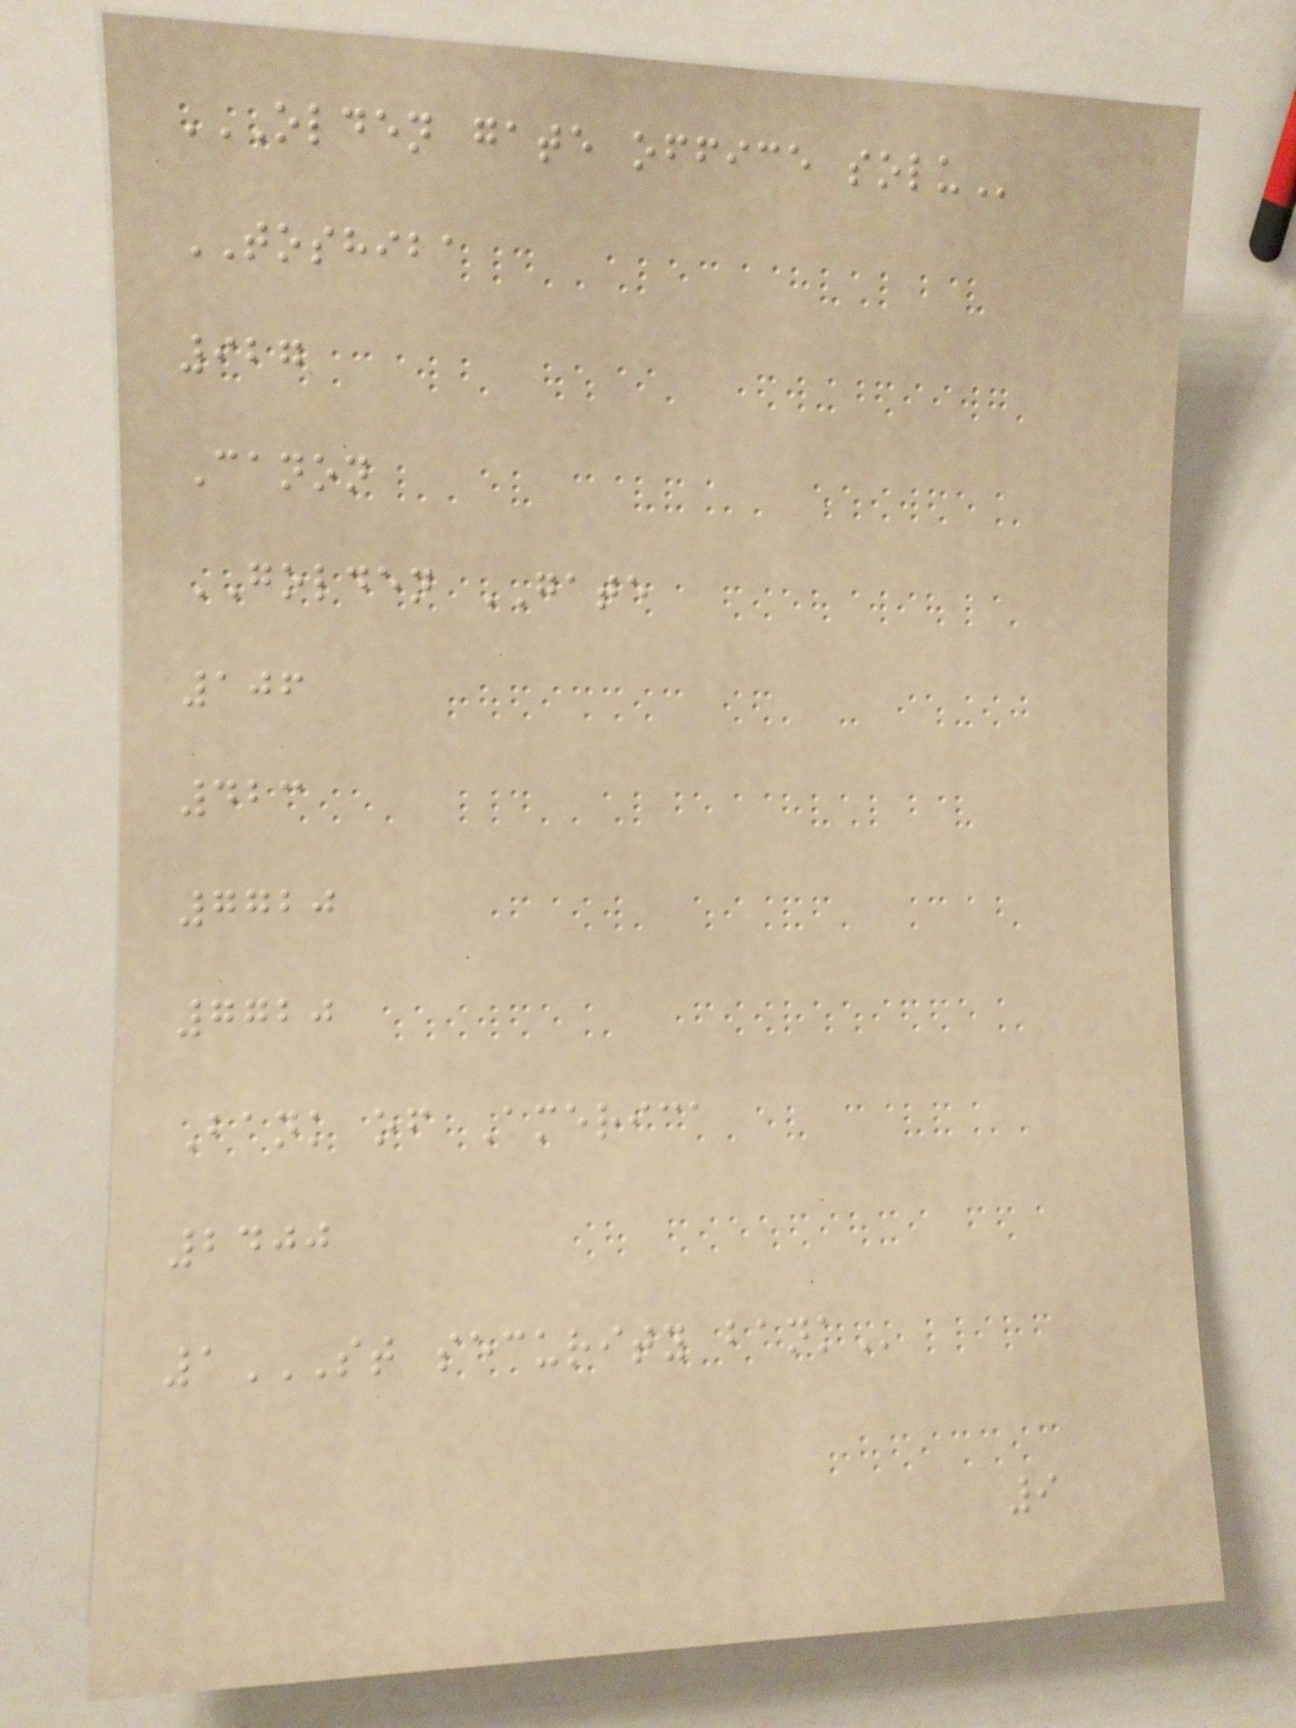OLDEN GATE OFFICE SOLU
TOSHIBA
927
Canon
GOLDEN GATE
106
423
7720
7720
Bank of America
2400
1ST SECURITY BANK
9
